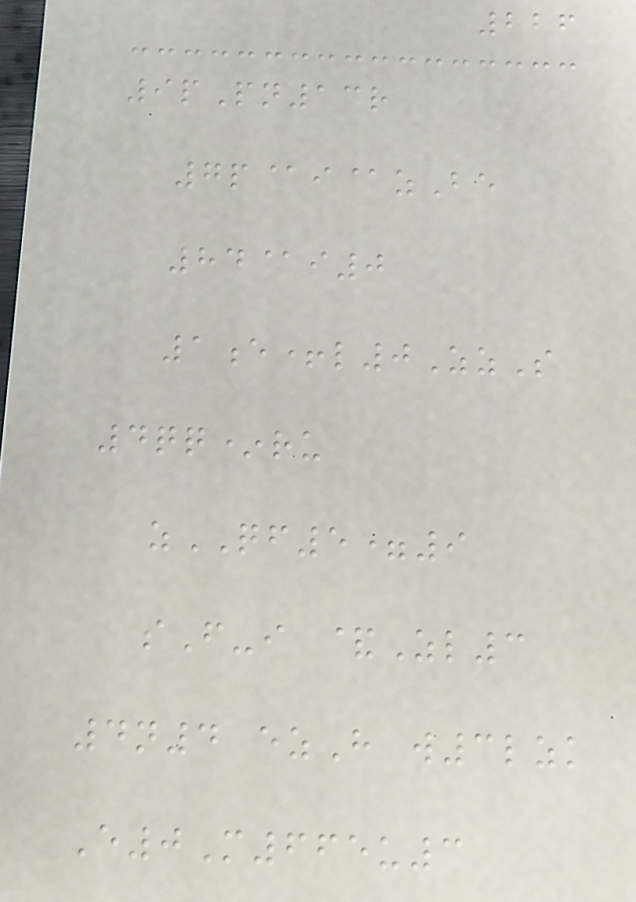226
9pPn13r
7p@i@zBe
84@i0
1e+l0ZzS
4qq*ru
zQF5=9
sF-i &Zl3
4n4 ezH w3lzk
E0M665u3
